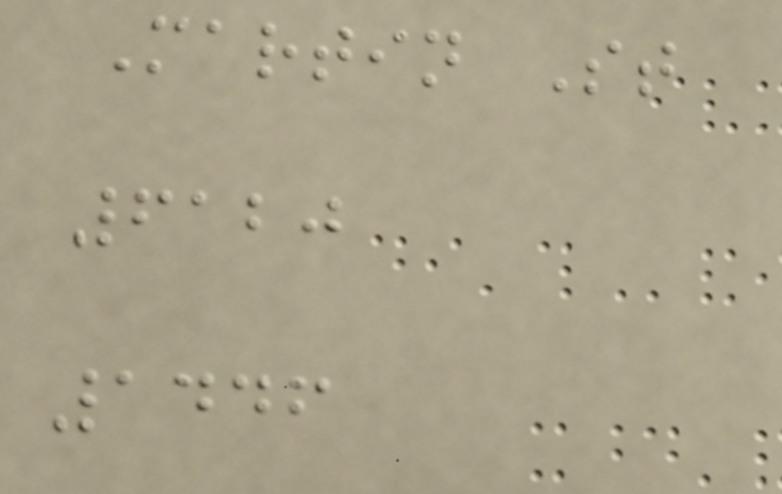Martin St
6120
1446
